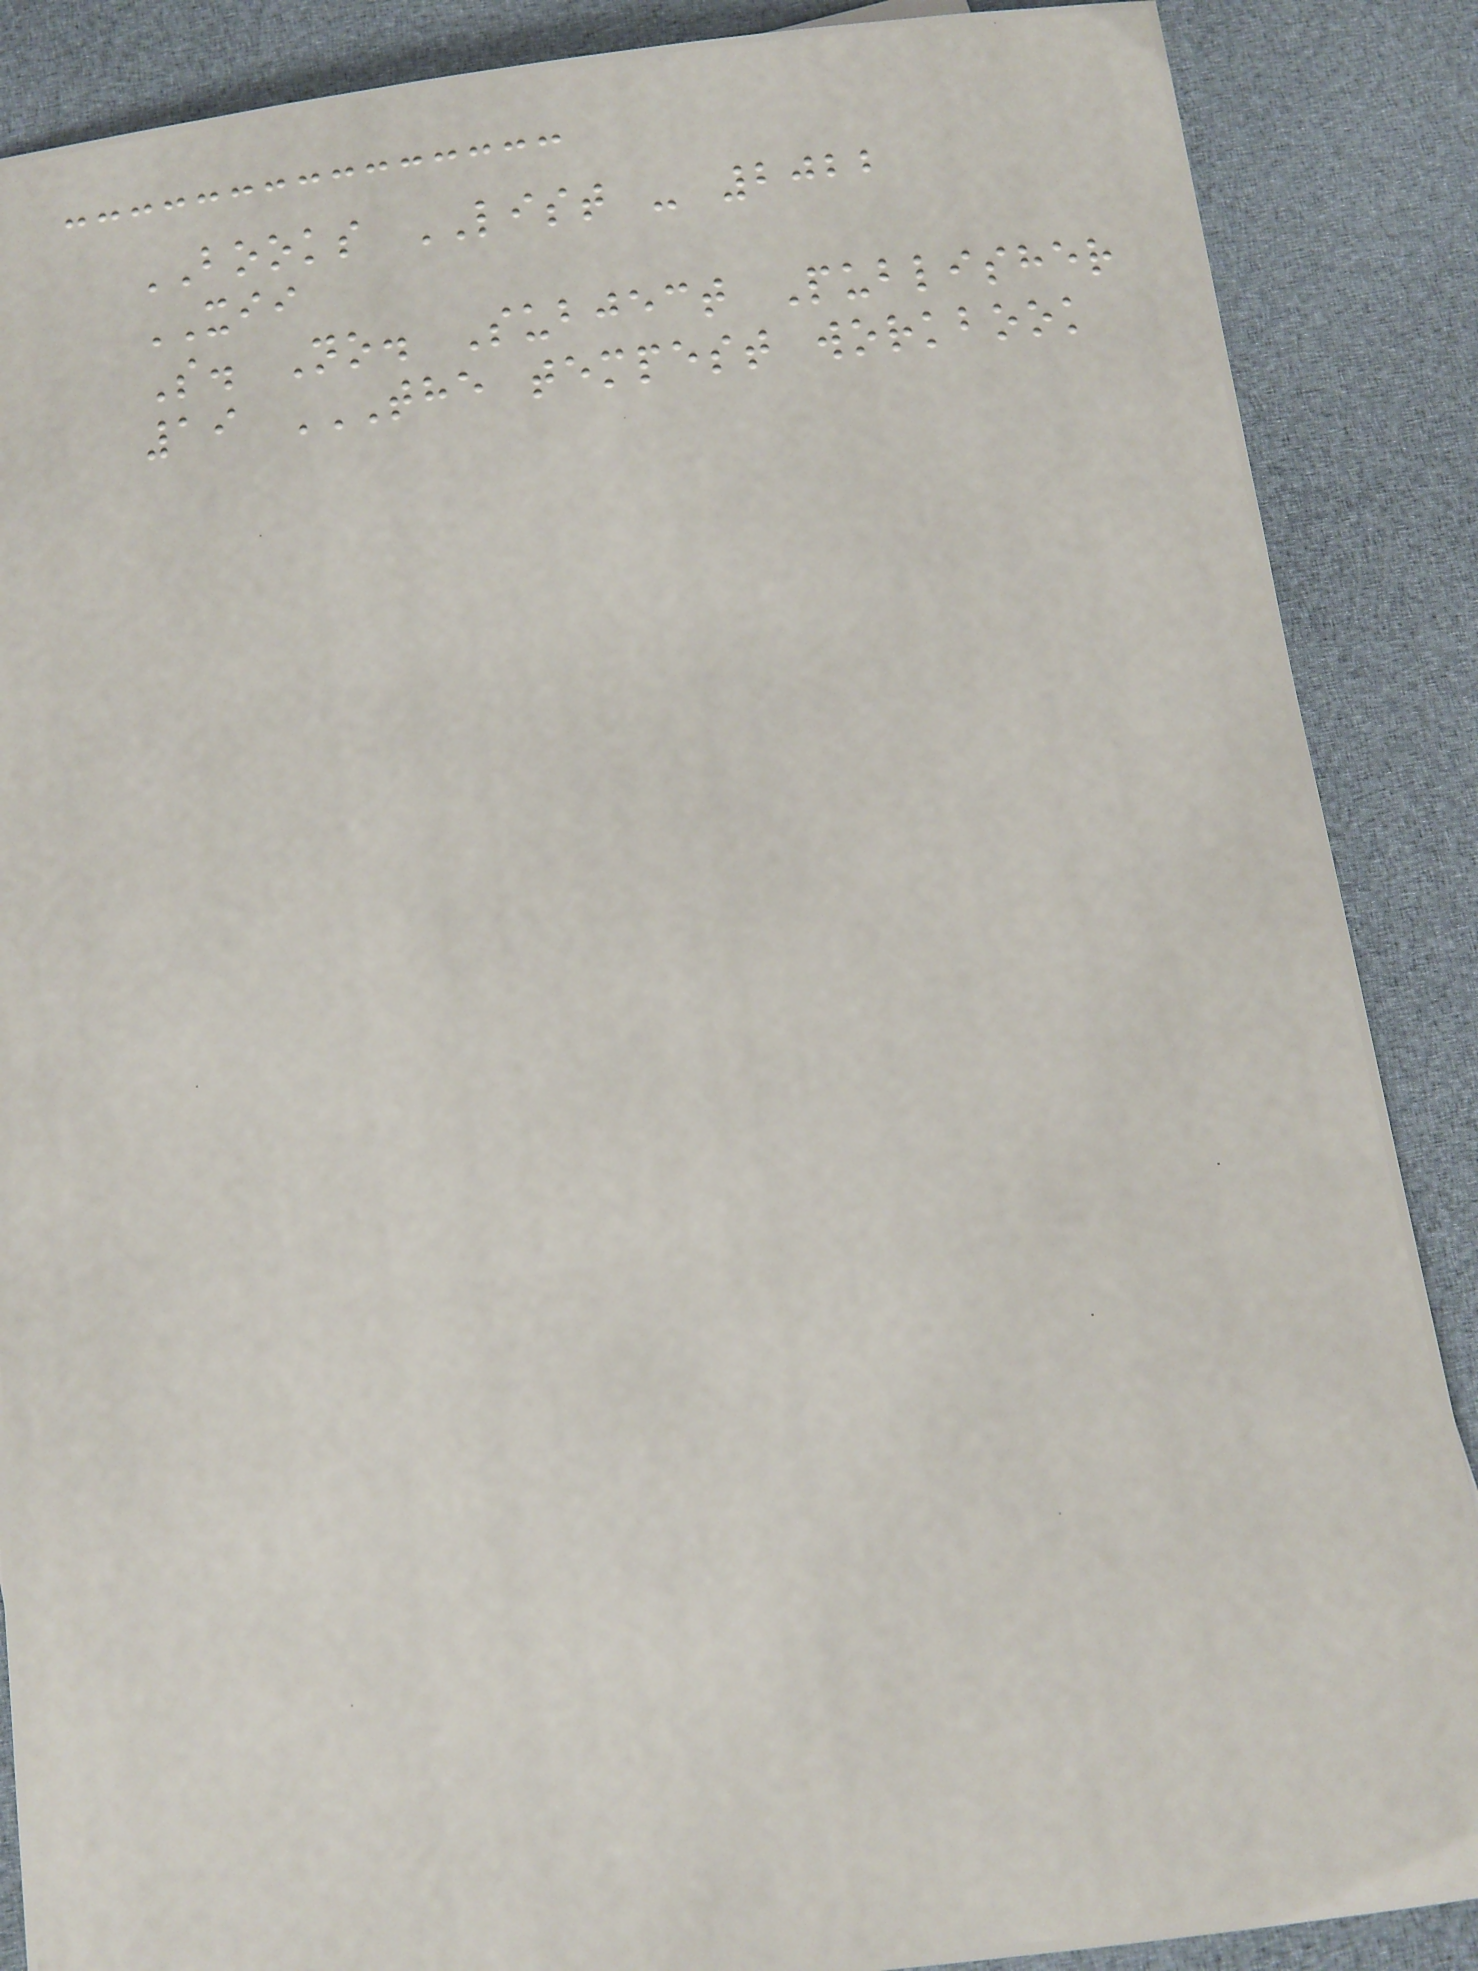BOOKS LIST - 2022
XII
S. No. Subject Publisher
19 THE TEMPEST WORKBOOK
